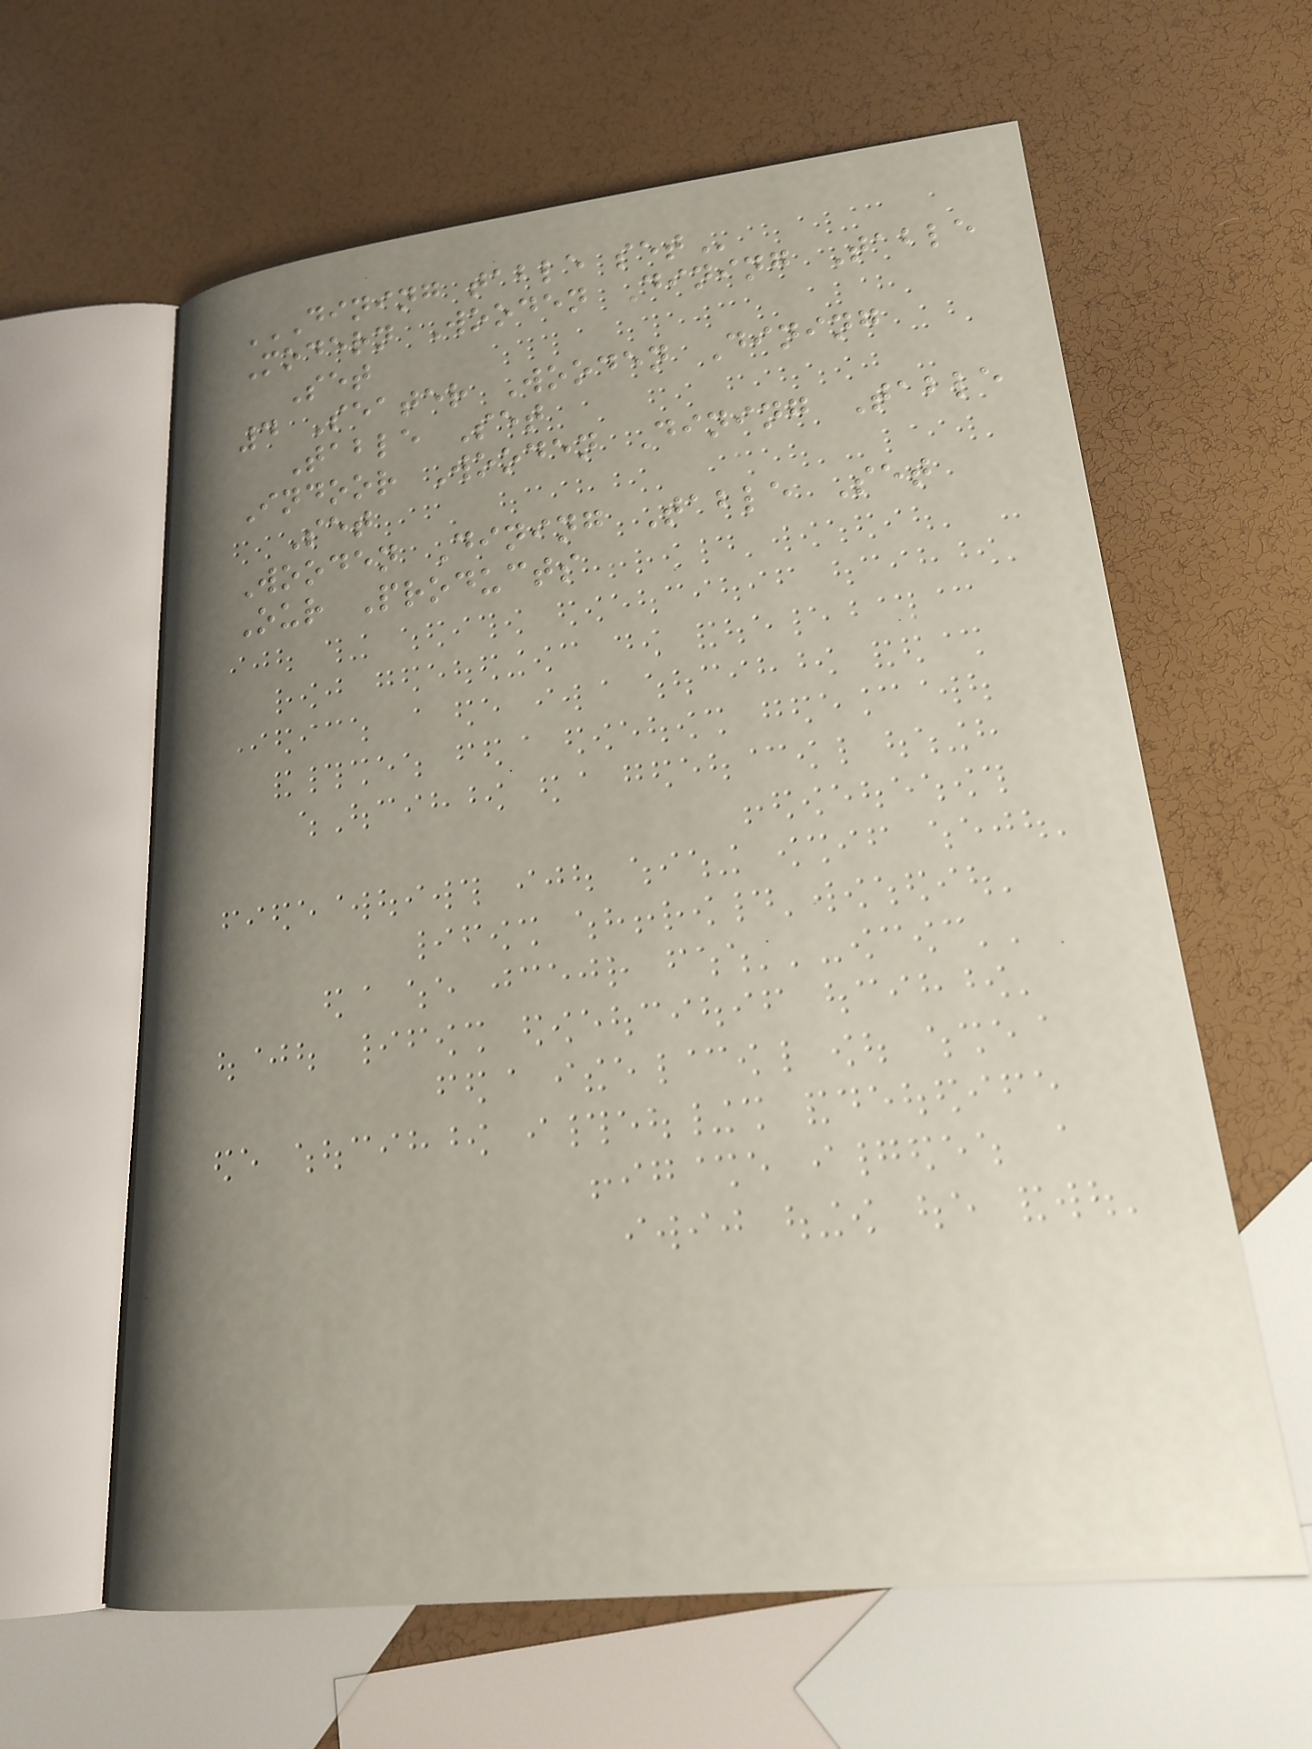DINING TABLE SET
Modern Wooden Dining Table
Set
4 Seater Wooden Dining
Table Set
Indoor Wooden Dining Table
Set
Wooden Dining Table Set
Our Products
